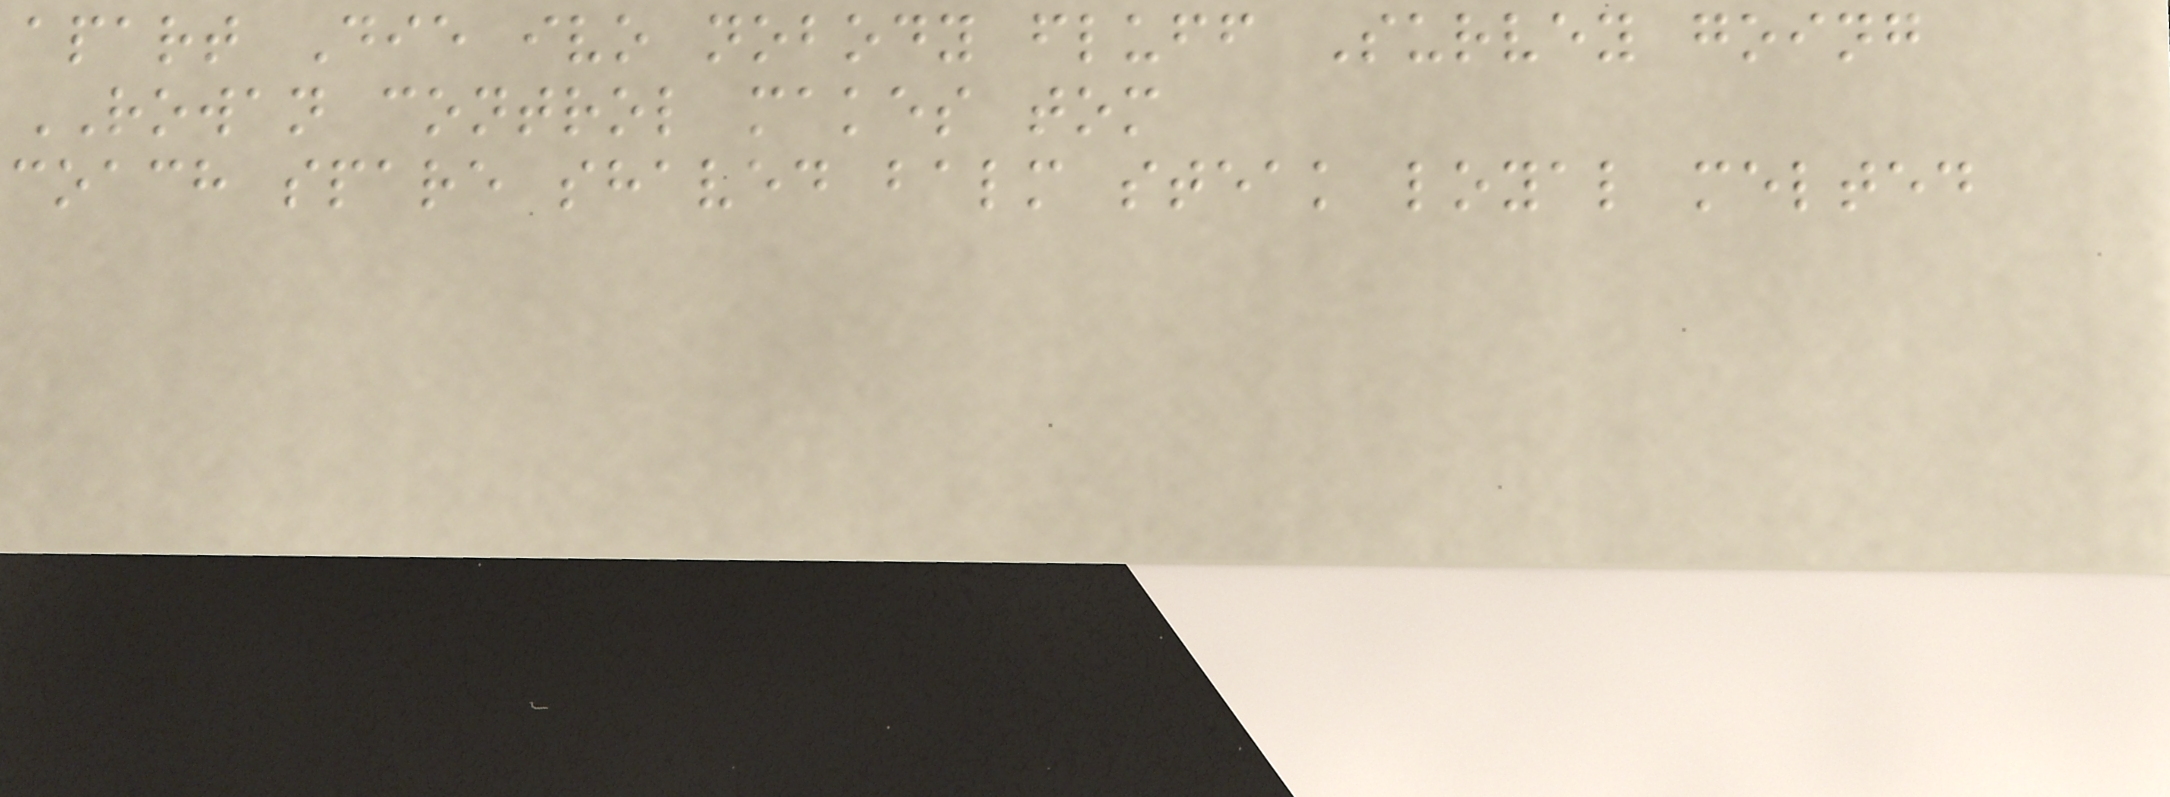apart Die ivo nobody fluff Survey going
ROWAN control makes tom
coach spare shaved balm steak loyal melted
